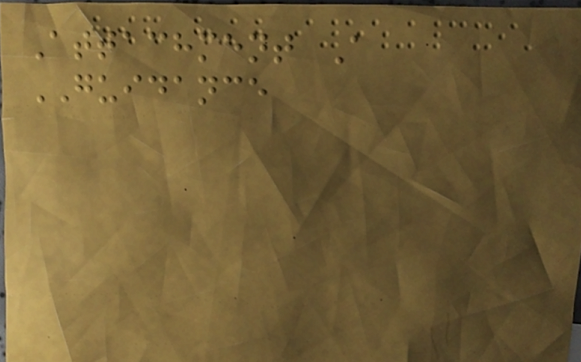Attachment A
GUIDANCE
